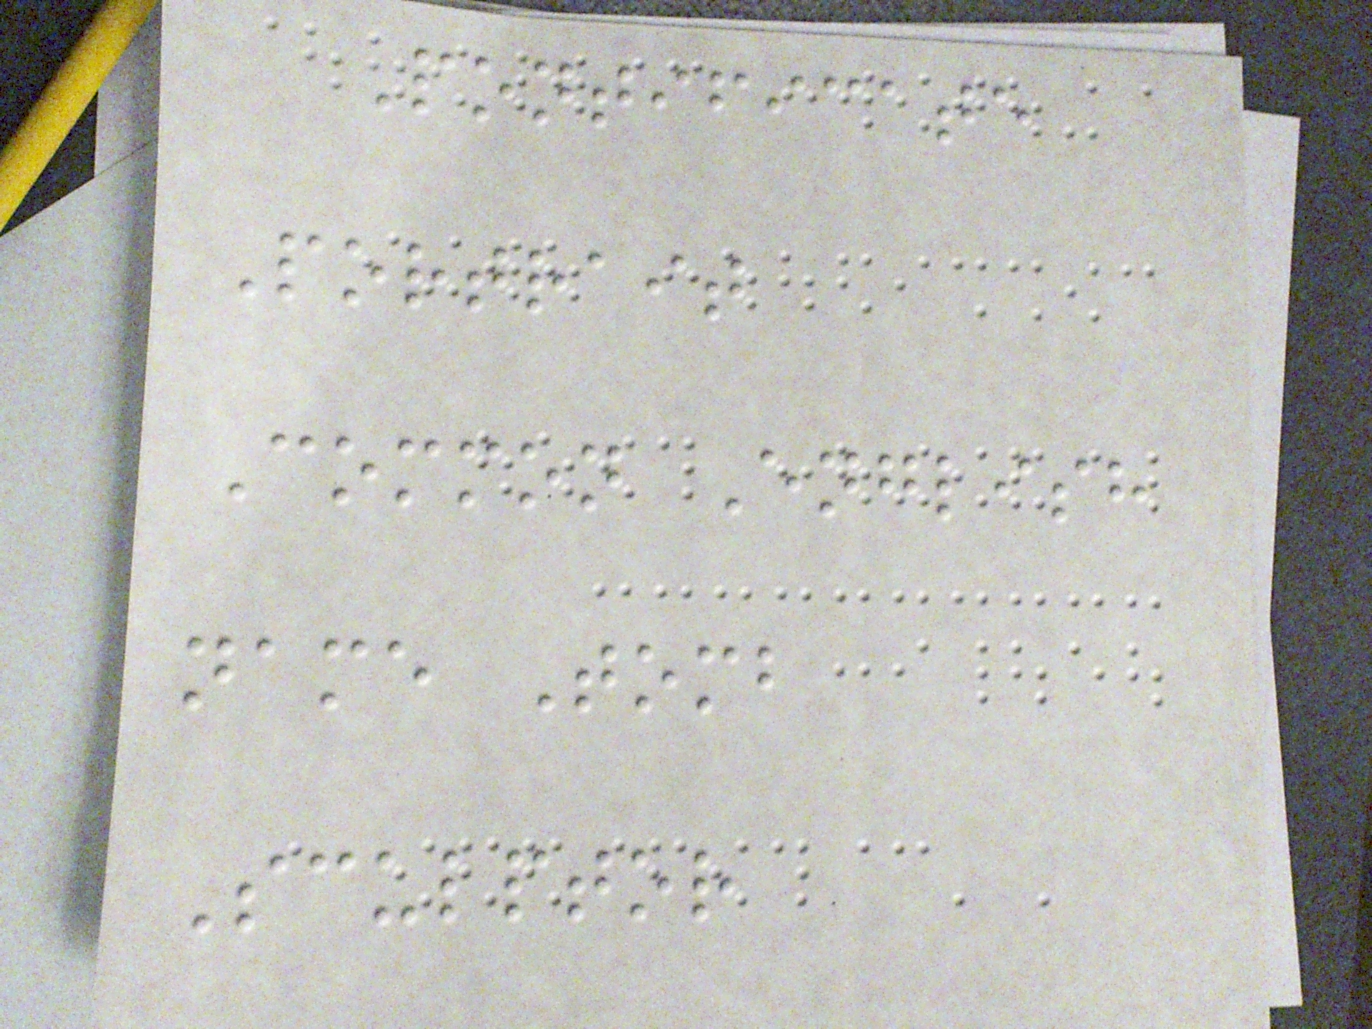Pontificate
Portrait
Common English
name Tomb
Sculptor
